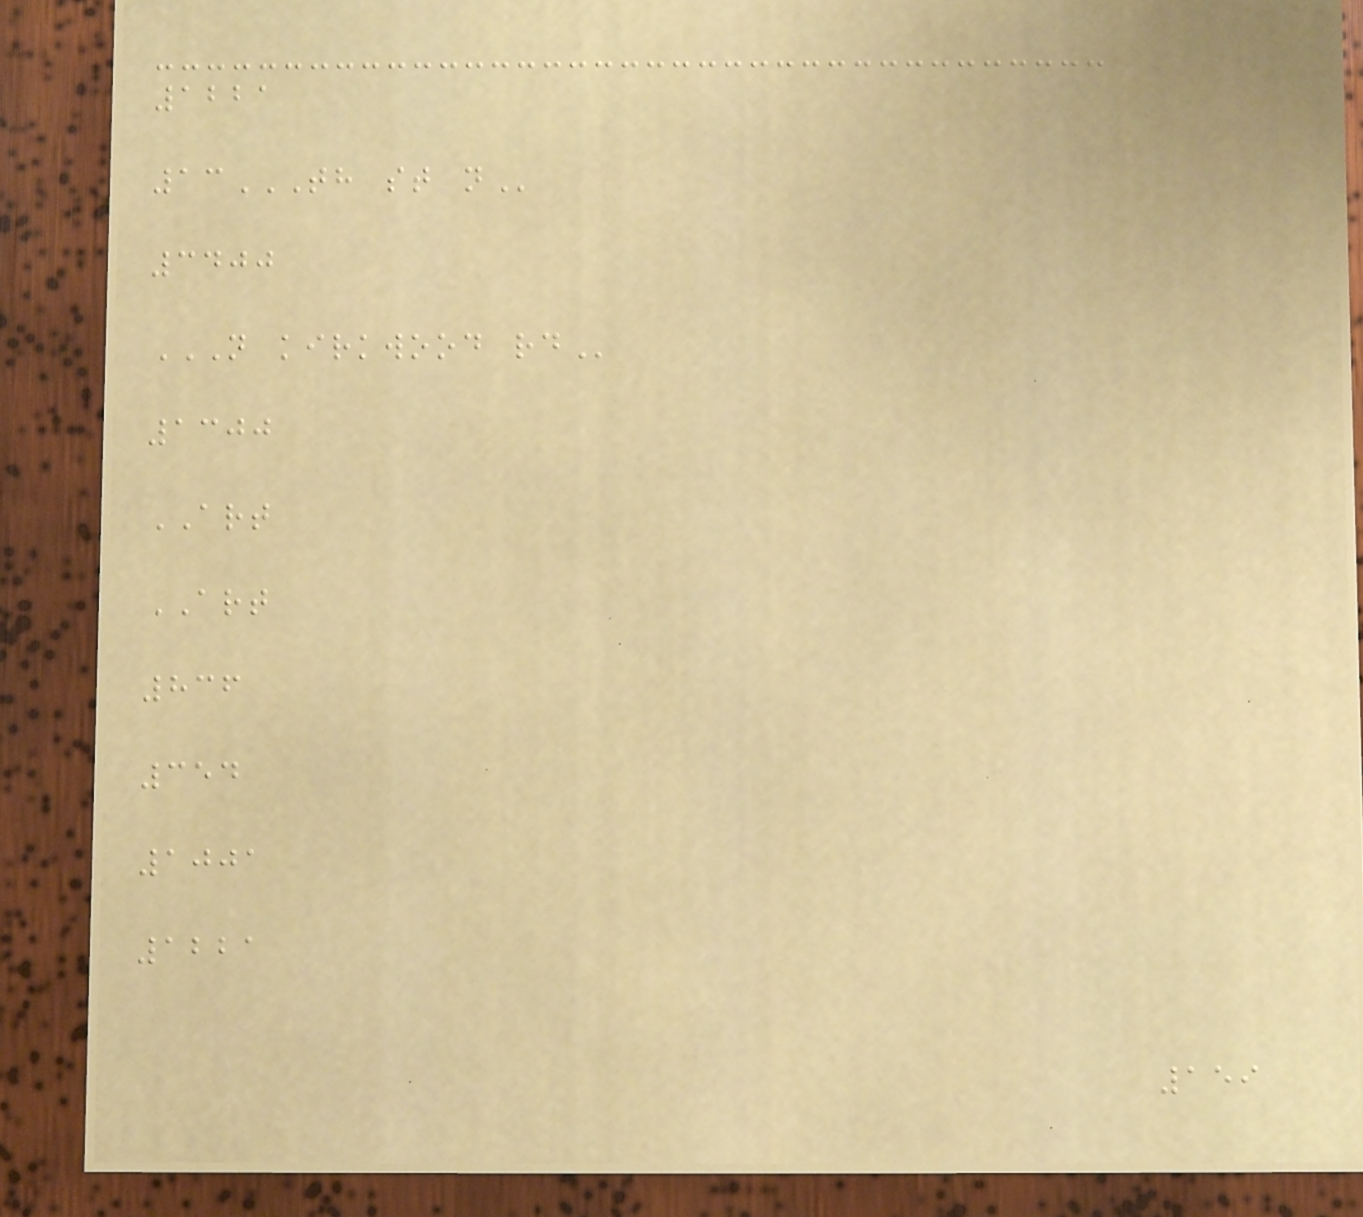1221
13TH ST N
3400
N KIRKWOOD RD
1300
ART
ART
836
354
1001
1221
159
